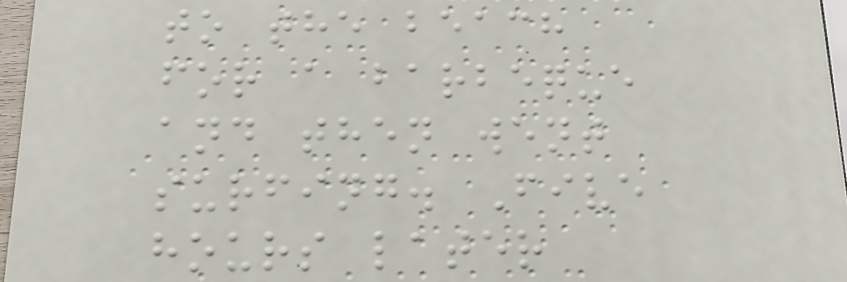to the beach
for a barbeque
and then went
surfing. Five
hours later
